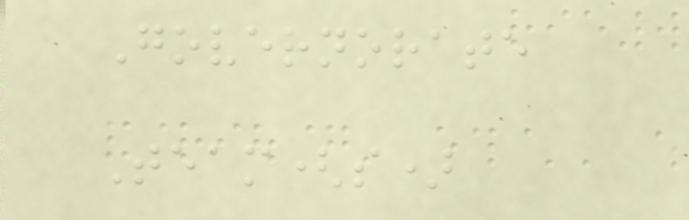Governorate
Team(s)
